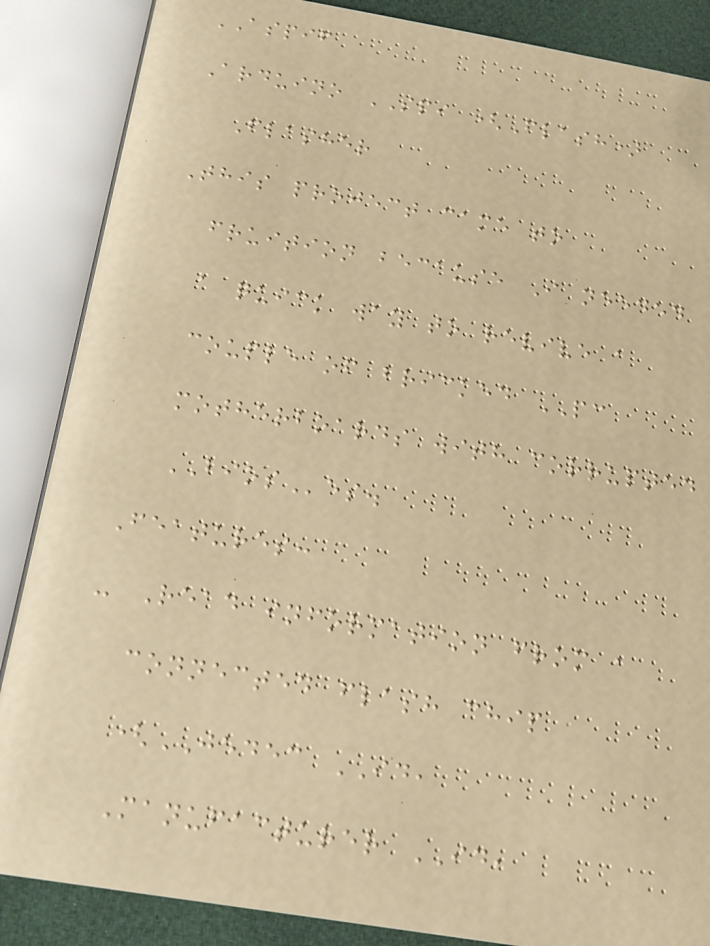ASPIF
Arduino SPI (Flash)
Flasher
This project came to
fruition because I needed
a quick way to revive a
couple of bricked PC
motherboards with corrupted
BIOSes.
Features:
- Read information from a
connected flash chip
(JEDEC ID,
Manufacturer ID,
